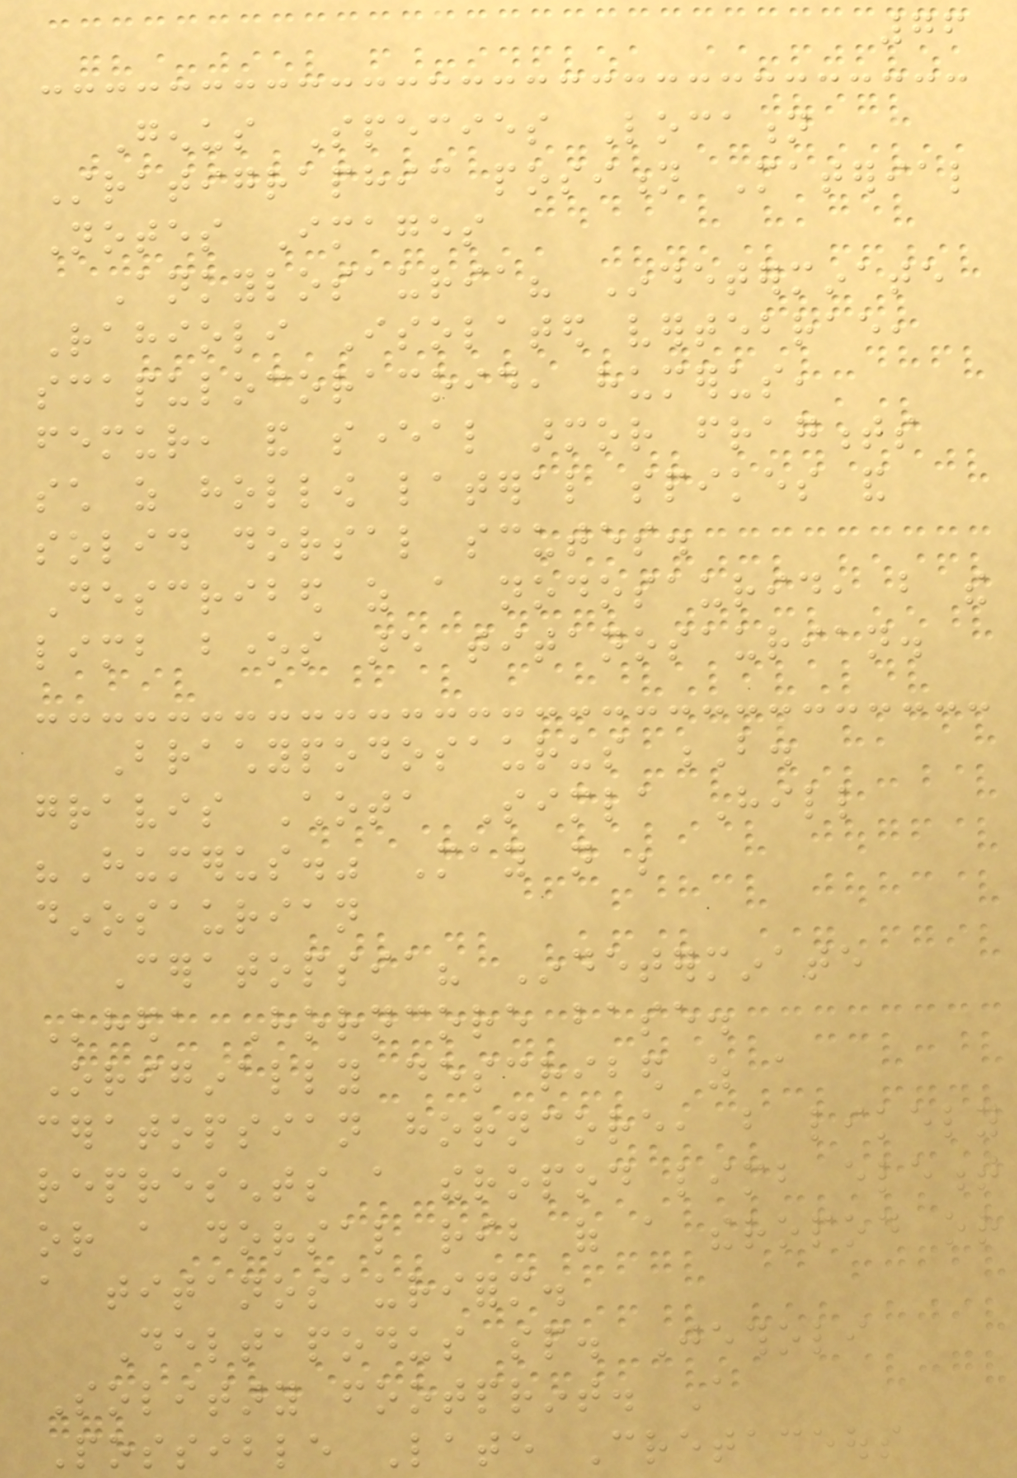76
Genus Species Location
Stratigraphic position Material
Notes Images
Ankylosauria? Indeterminate
Rahioli Isolated vertebrae,
scapulocoracoid, humerus,
femur, and several armor fragments
such as hollow lateral spikes and
solid dorsal scutes.
Described as a nodosaurid, but the
limb bones are titanosaurian.
Brachypodosaurus B.
gravis Chota Simla Hill
"Humerus." May not be
dinosaurian
Ceratopsia? Indeterminate
Kheda Horncore base.
Originally described as a
ceratopsian horncore, but likely
represents a theropod limb element
or a dorsal rib of a theropod or
a titanosauriform.
Deltapodus sp. Jetholi
Solitary footprint. A
Possible Late Cretaceous
